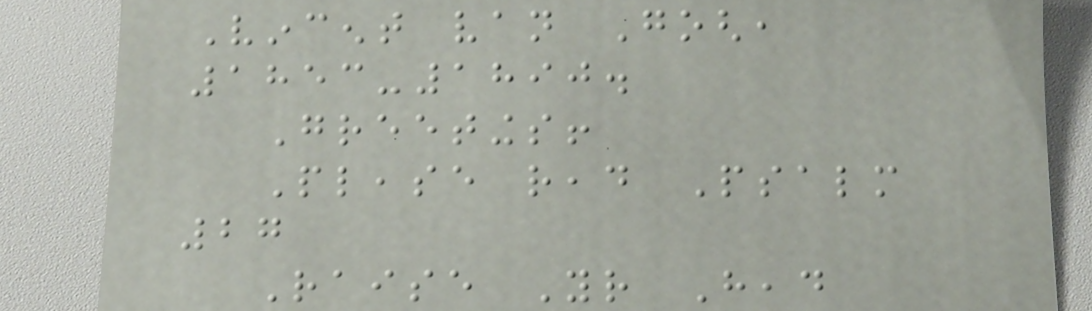Vincent van Gogh,
1853-1890.
Greetings!
Please read Psalm
27
Raise Your Head
